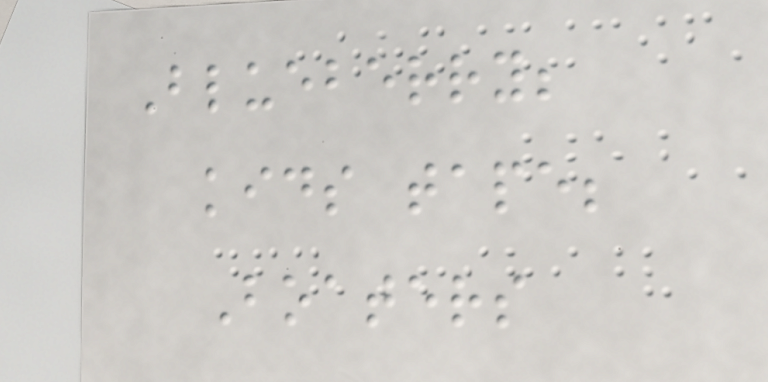Blueberry;
kids tape;
Boaters
